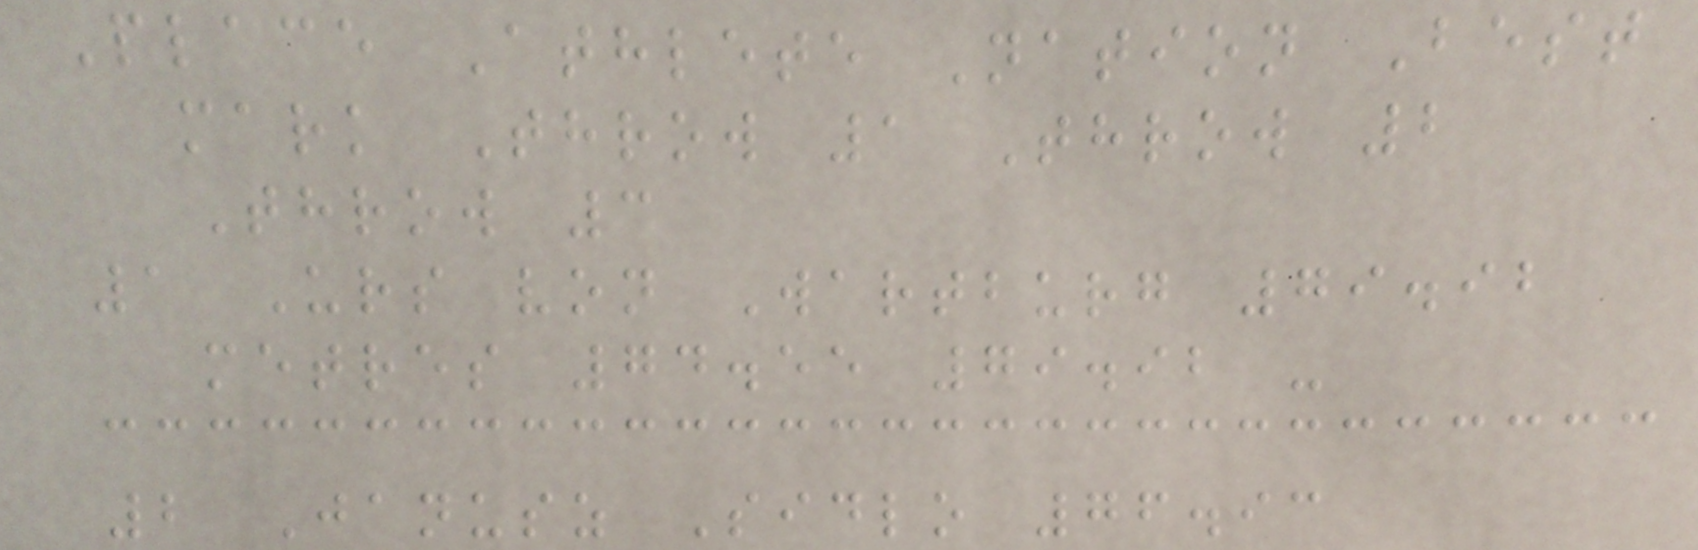Place Athlete Nation Best
mark Throw 1 Throw 2
Throw 3
1 Urs von Wartburg 79.92
metres 74.55 79.92 -
2 Janusz Sidlo 76.93
